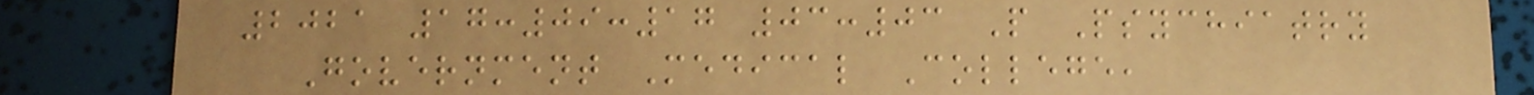2021 17:09:17 03:03 P Psychiatry
Government Medical College,
